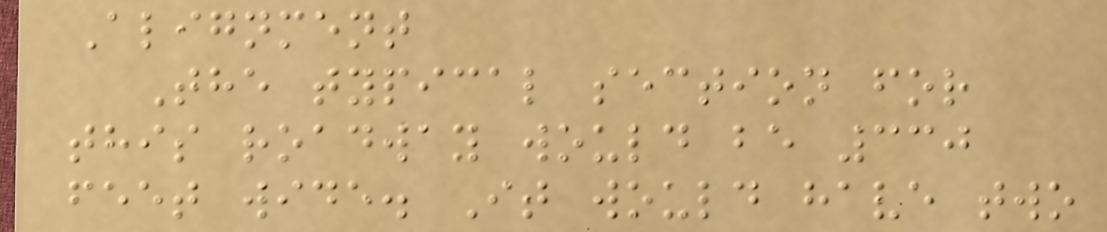Alignment
The typical section for
this roadway would be 330
feet wide. It would have two
